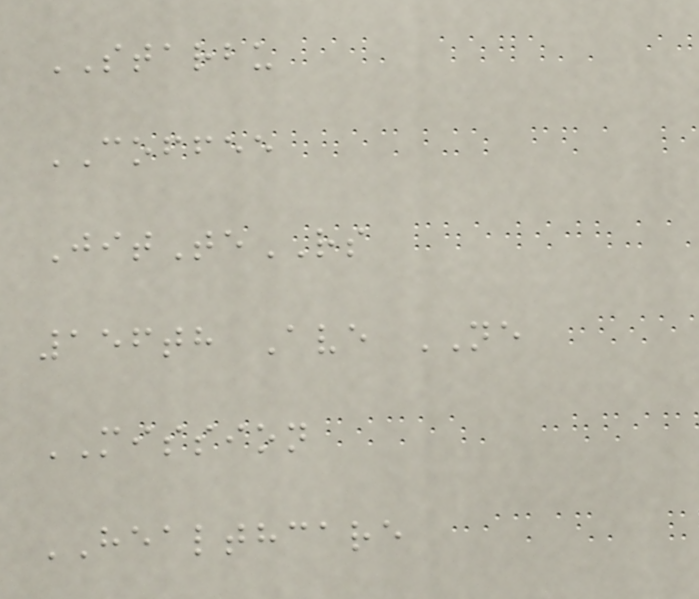STARBU
COFFEE
JitTeRS
156th Ave NE
MISSION
HEALTHCARE
